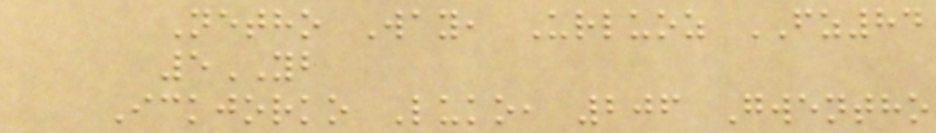Netho Way, Urluoz FZ84
5YB
Ickjorko Luko, 206 Gwentho
